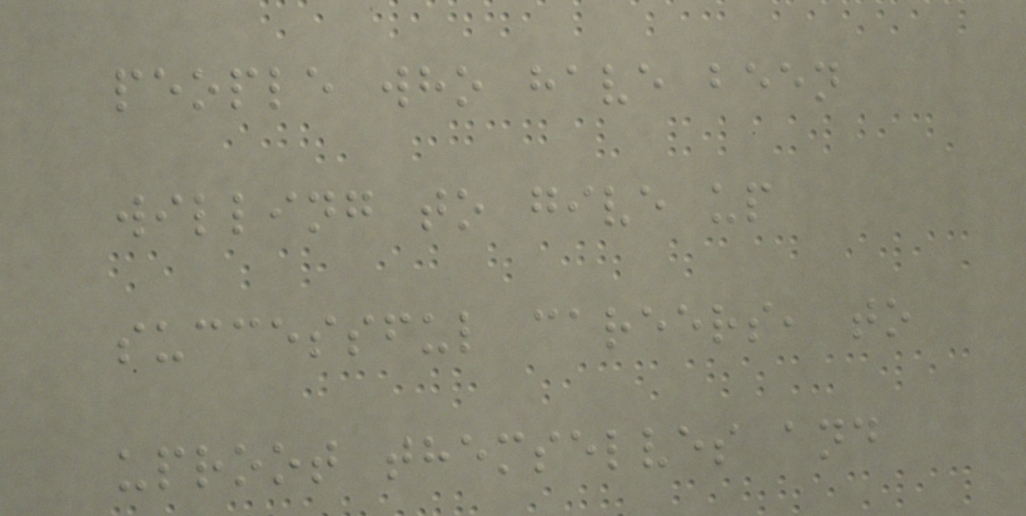people who have been
willing to give up
successful careers, to
uproot themselves and
